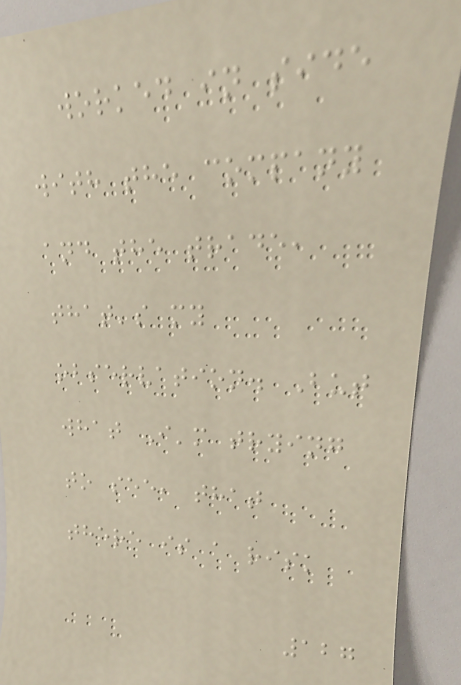worked in side
with the company
and the trade,
that's my
observation. But
what I'm trying
to see, that
there is a risk
127
